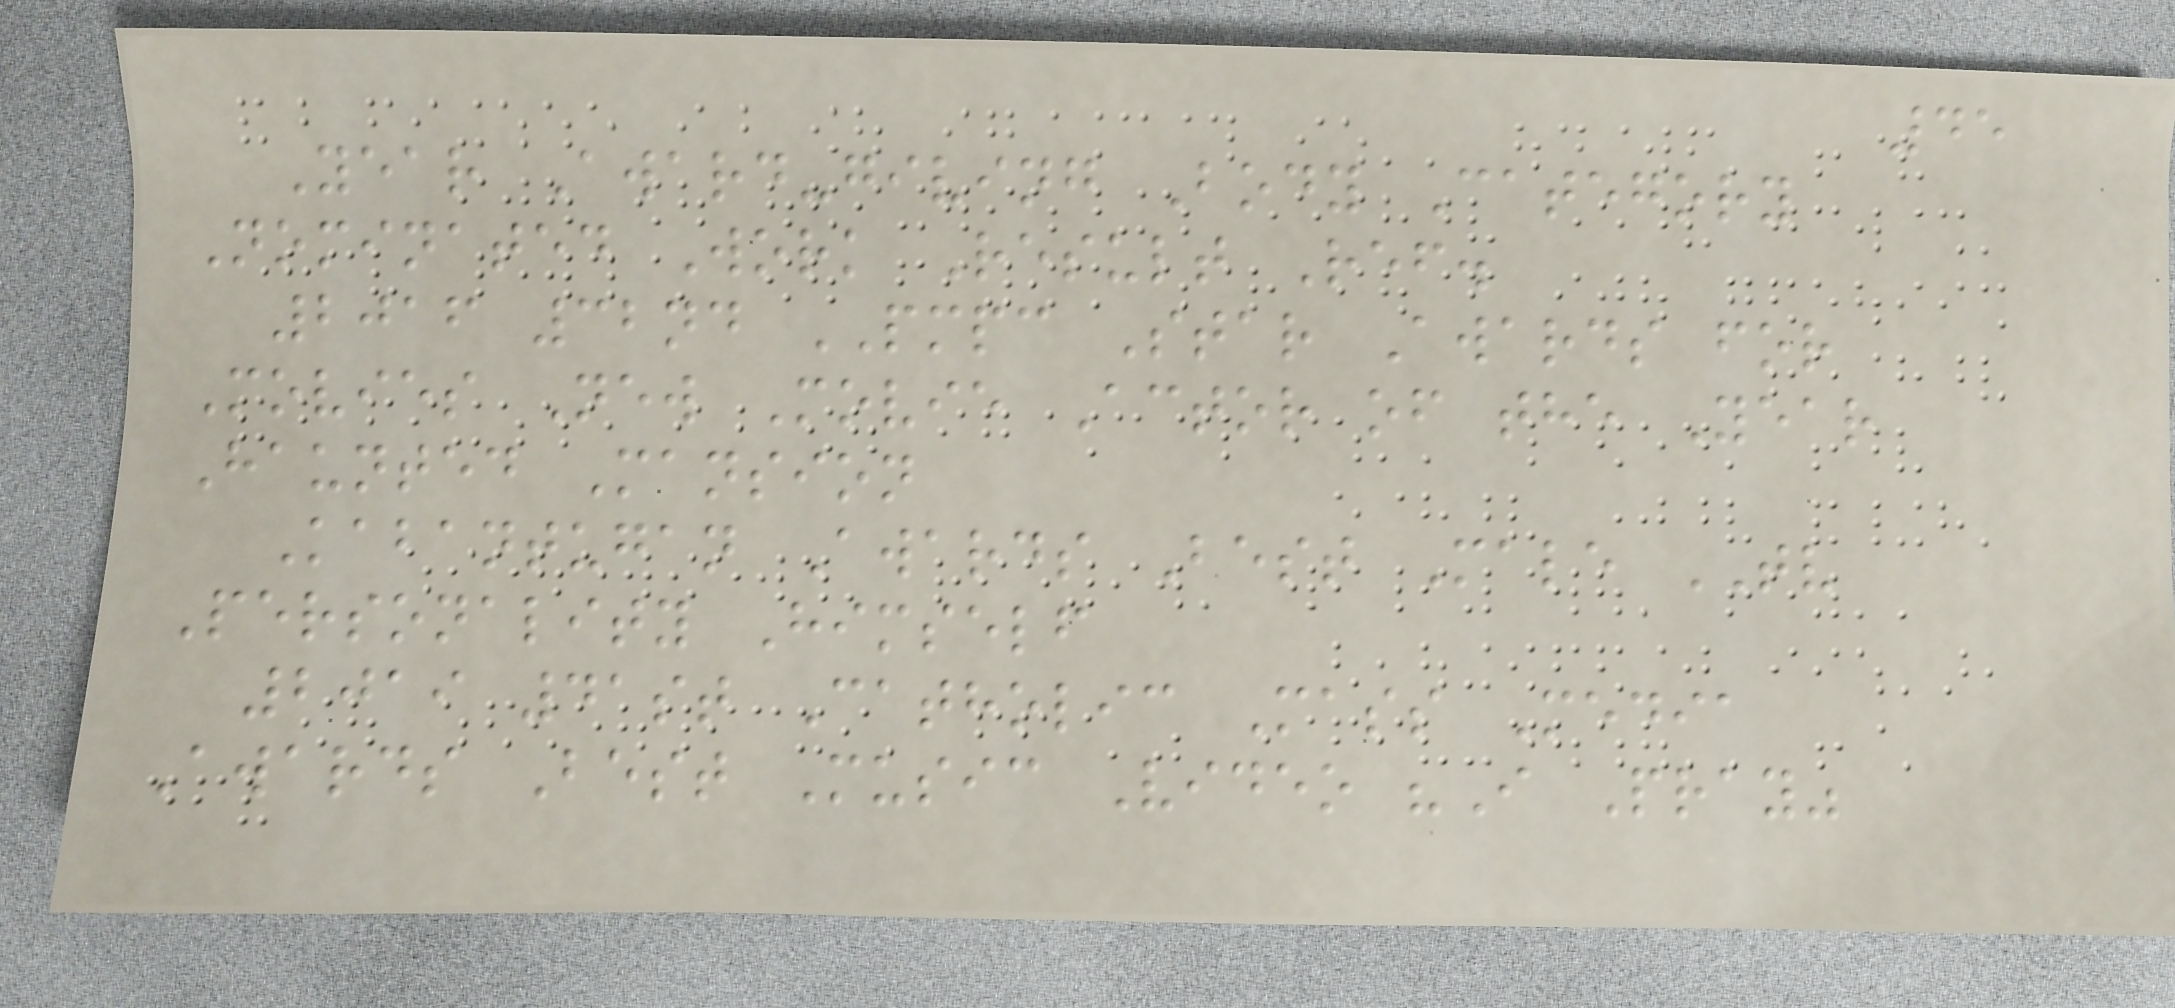45
Year Award-giving Body Category
Nominated Work Result Ref.
2016 32nd PMPC Star Awards for
Movies New Movie Actor of the Year
Haunted Mansion
Kabantugan Awards Best Male TV
Personality Himself
2019 41st Catholic Mass Media
Awards Best Music Video "I Pray"
